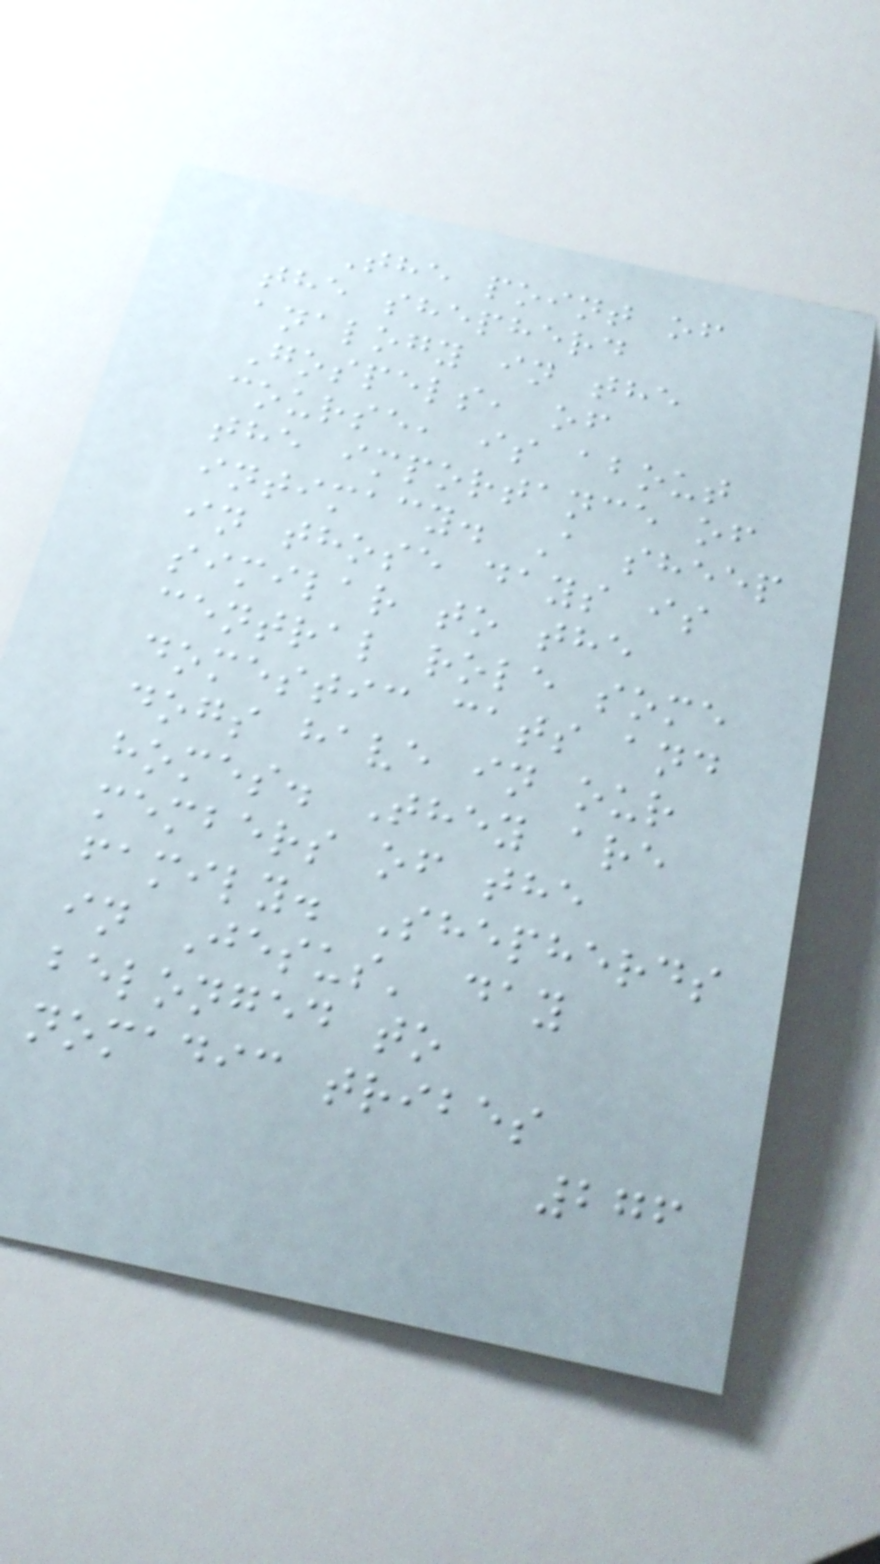The point of
the shepherd
analogy in the
Gospels, of
course, is about
the importance of
intimacy. A sheep
in those days is
similar to the
central role some
domestic cats and
dogs have in our
homes. They are
members of the
family. Shepherds
in Jesus' day
belonged to
nomadic tribes
276
